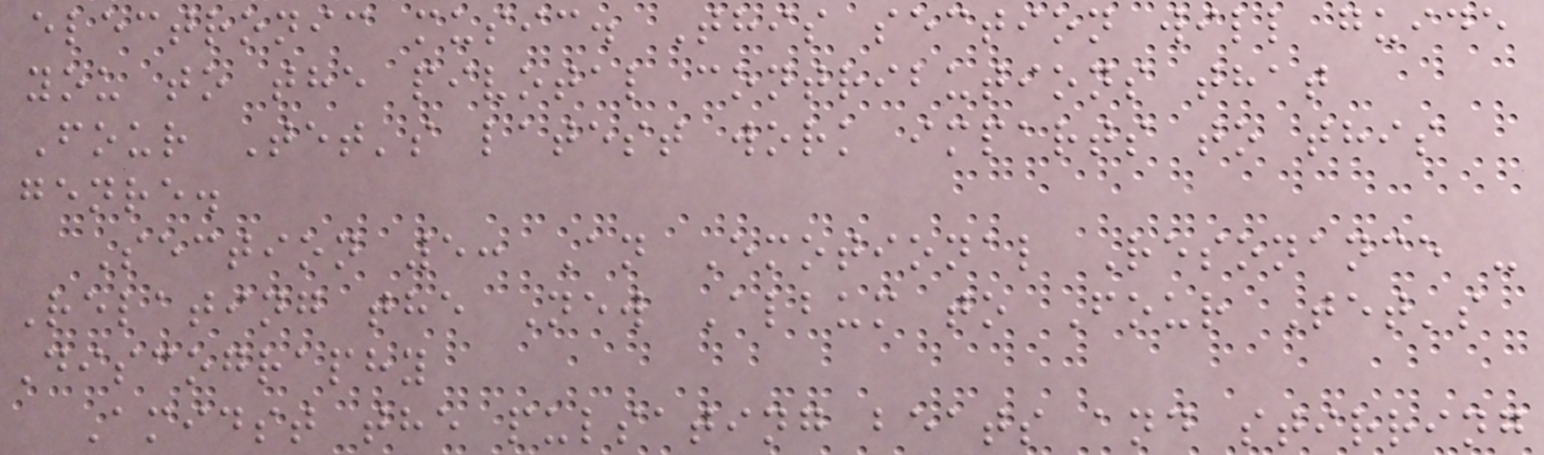electronic music. This section will guide
you to the pivotal contributions that
Four Tet's latest work imparts to this
genre.
Section 5: An Emotional Resonance -
Relating the New Album to Four Tet's
Discography
Amidst the pulsating beats and stirring
